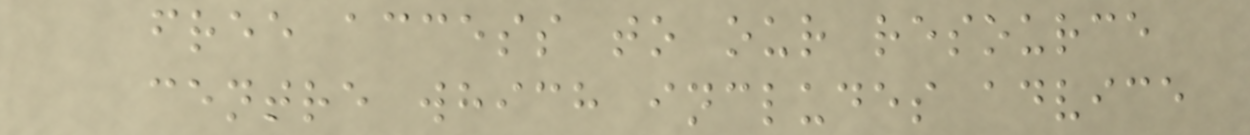free access to our resource
centre which includes advice
